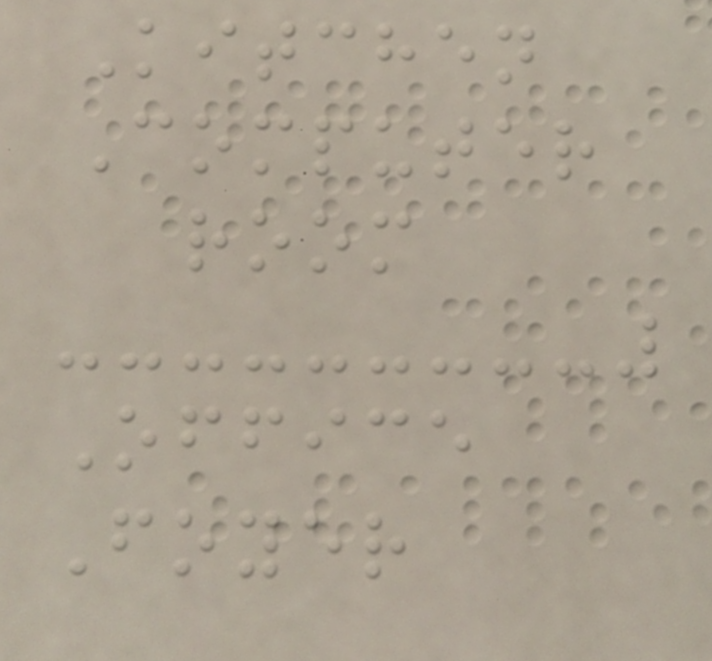Kitchen
Computer
room
Office
Foyer
